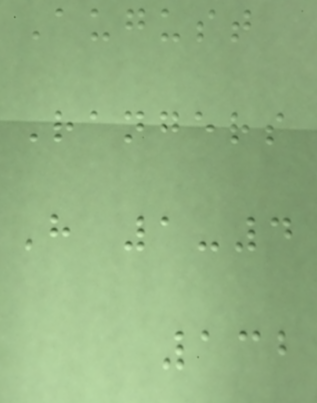August
Rangers
H 1-4
132
